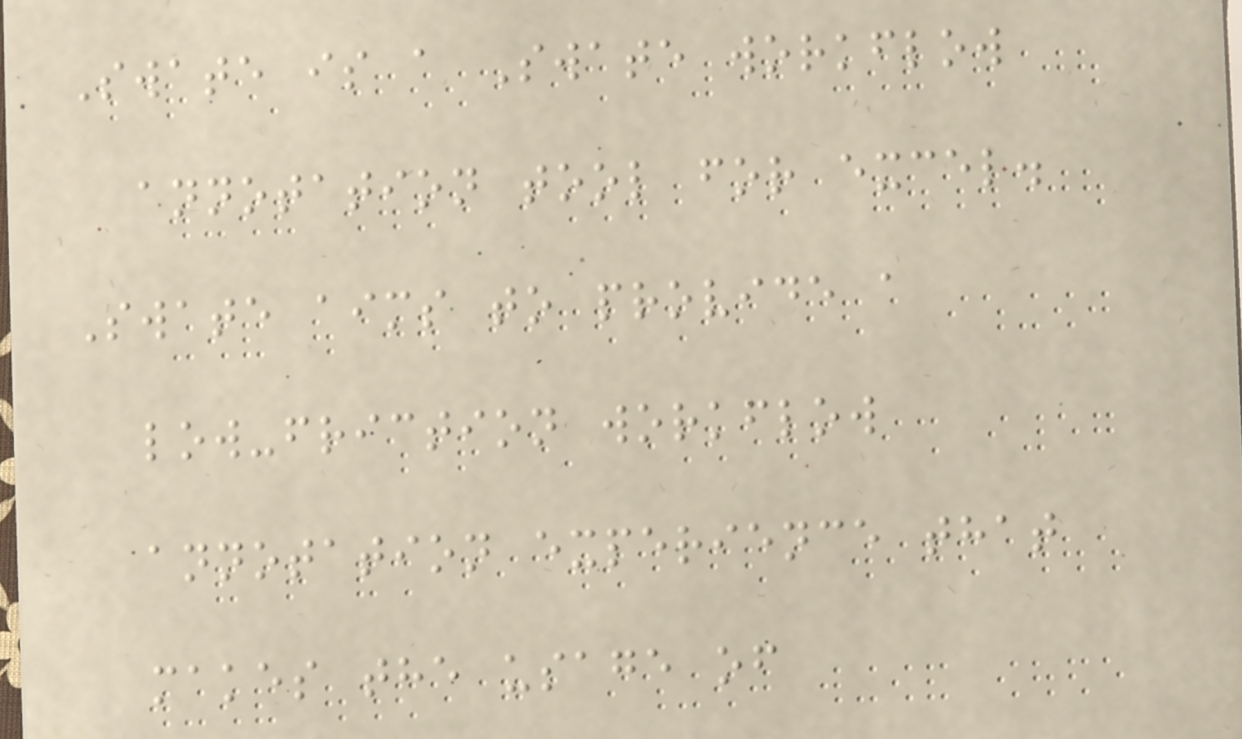Swate is a Swate workflow
annotation tool for excel.
Swate aims to provide a
low-friction workflow
annotation experience that
makes the usage of
